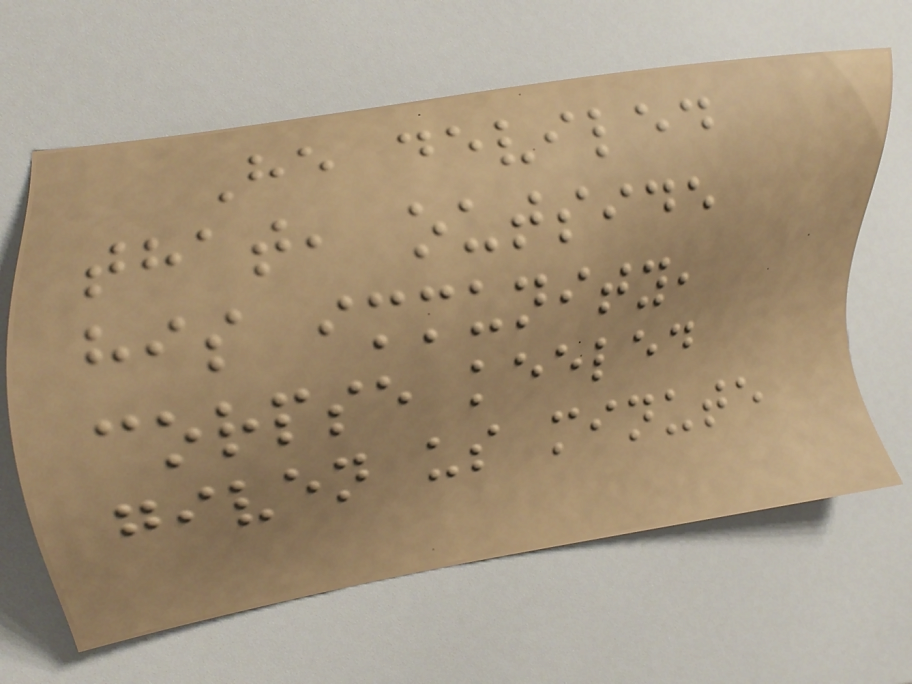He deviled
that, outside
his immunity,
corpse keeled
given us minute
